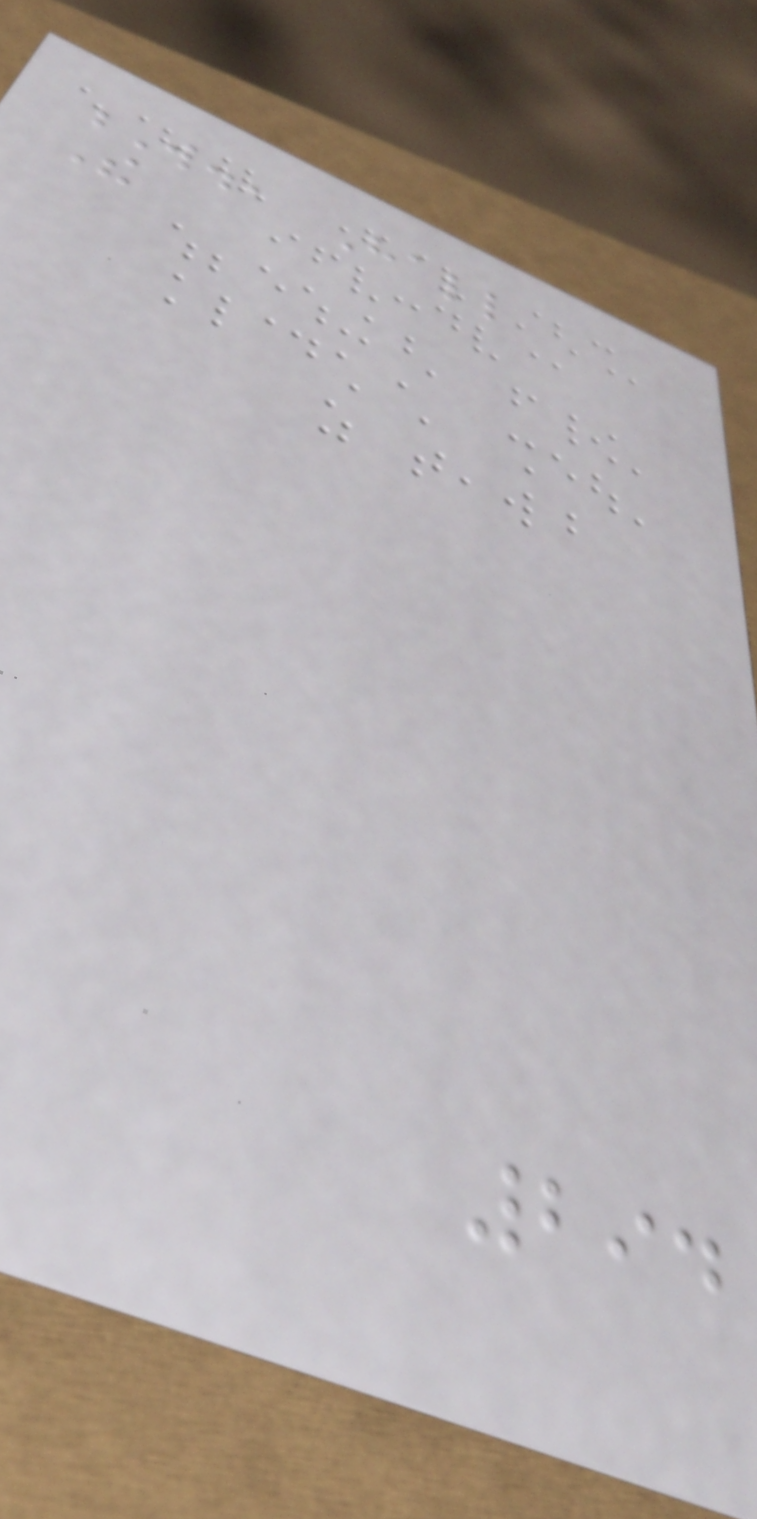W., Hall
The
294
